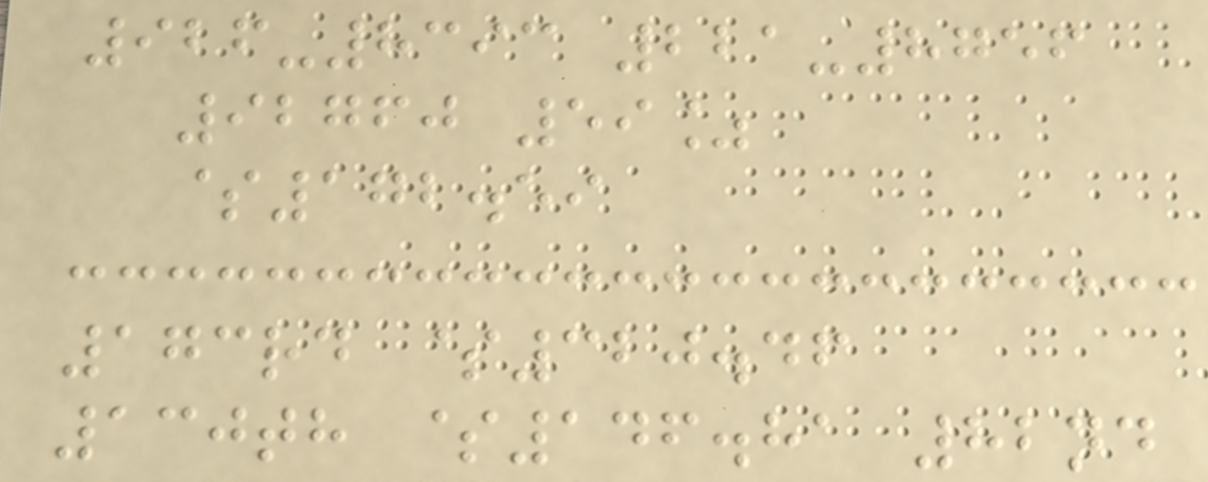926-8393 221-8756
92760 59%
$172.59
173rd $320.46
130th $146.81 82nd
